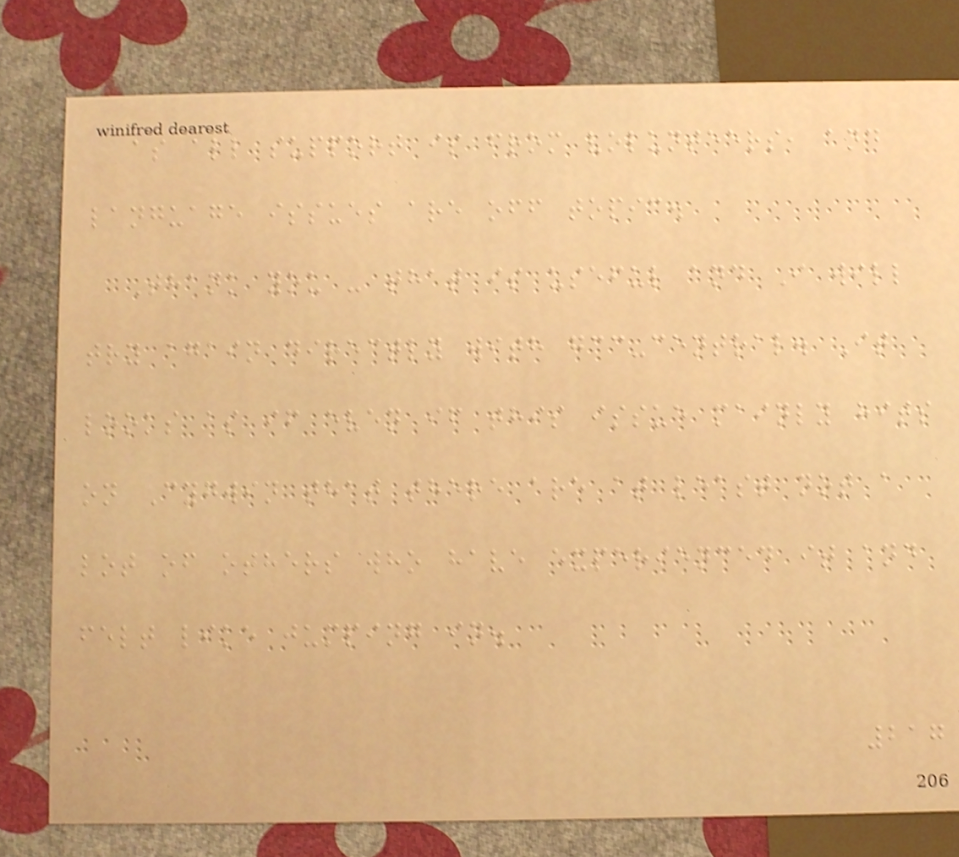as all support is from volunteers, and
language issues are off topic.
Thank you - that is useful and I will
try again directly with gcc-central. It
looks as if even if this issue mainly hits
on Cygwin that there are at least not a
lot of others who have experienced it and
felt like jumping in.
217
